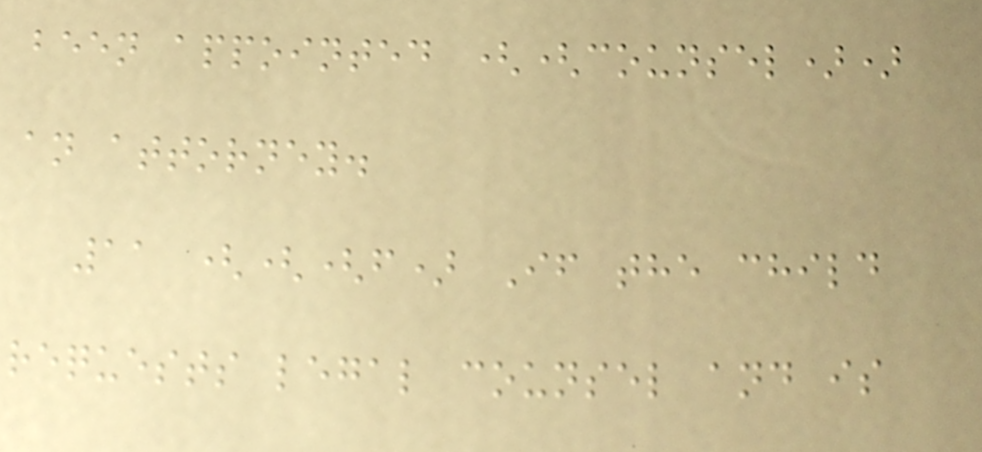been appointed ((counsel))
an attorney.
11 (((f) If the child
requests legal counsel and is
